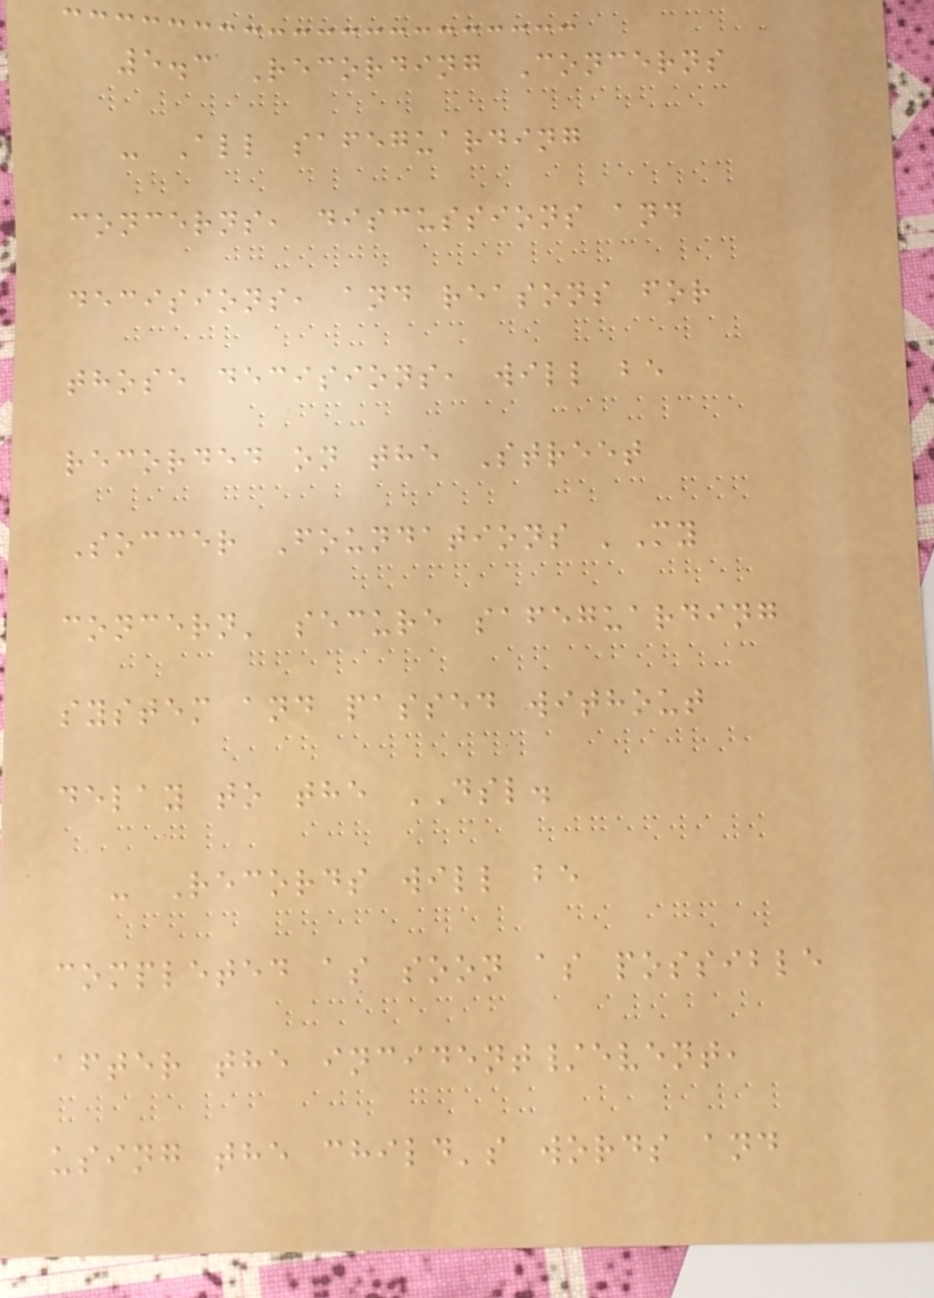5.3 Recording Concerns
- All safeguarding
concerns, discussions and
decisions, and reasons for
those decisions, will be
recorded on the Street
Soccer Foundations 'My
concern' secure safeguarding
system and passed without
delay to the DSL.
- Records will be
completed as soon as possible
after the incident/event,
using the child's words and
